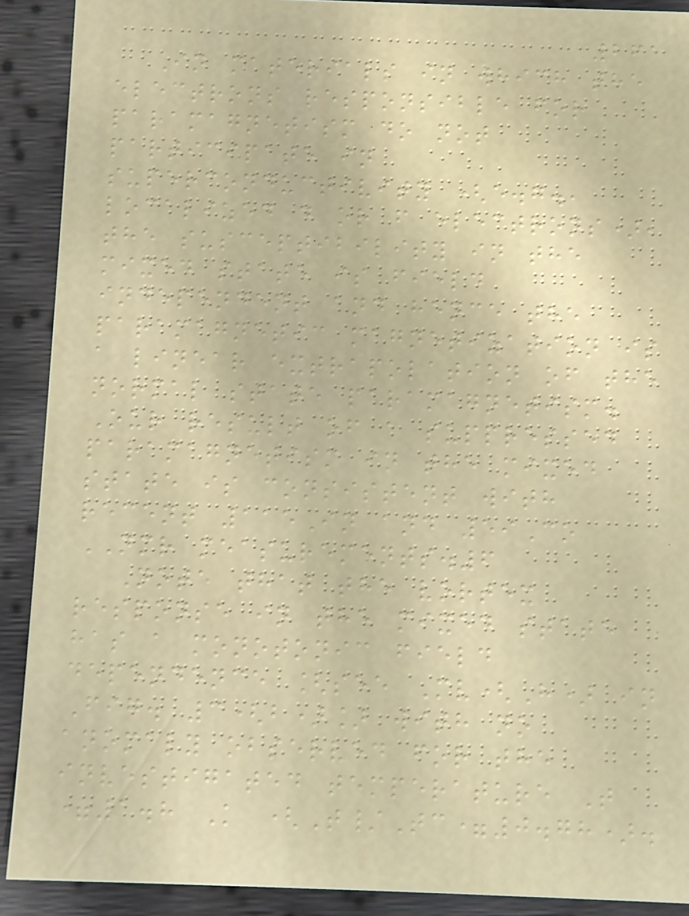261
In materials in which the
electrons responsible for
paramagnetism do not
participate in
superconductivity (e.g.,
localized d or f electrons),
the susceptibility in the
mixed state is field
independent and hence the
paramagnetic magnetization is
a linear extrapolation of the
normal state paramagnetism.
Our result of a suppressed
paramagnetism in the mixed
state is consistent with
recent 115In and 59Co
NMR measurements.6
Note that the vortex
response in the mixed state
has a monotonic field
dependence [see Mv(H) in
Fig. 3(b)] with no
anomaly observed for the
investigated temperature T
=1.8 K (T/Tc=0.78).
